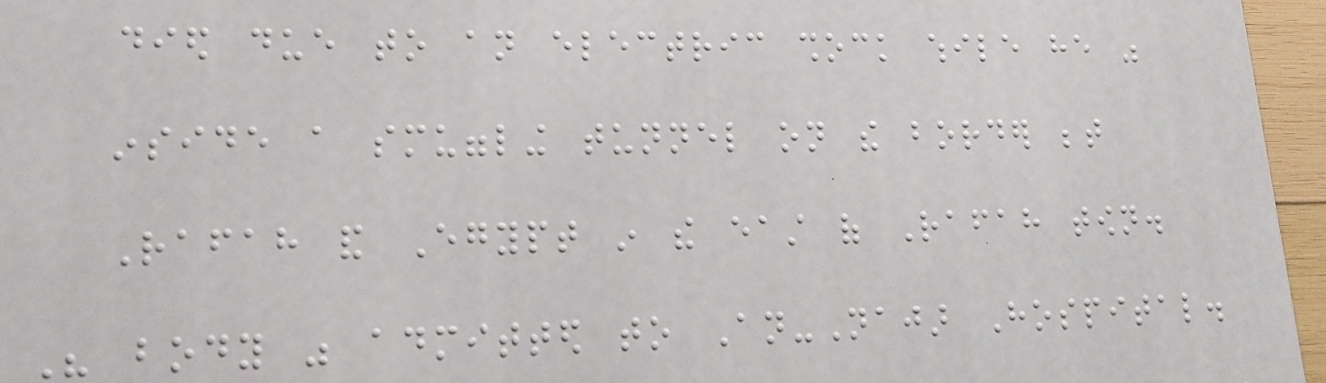died due to an electric shock while he was
inside a smuggling tunnel on the border between
Rafah and Egypt in the east of Rafah town.
His body was admitted to An-Najar Hospital.
